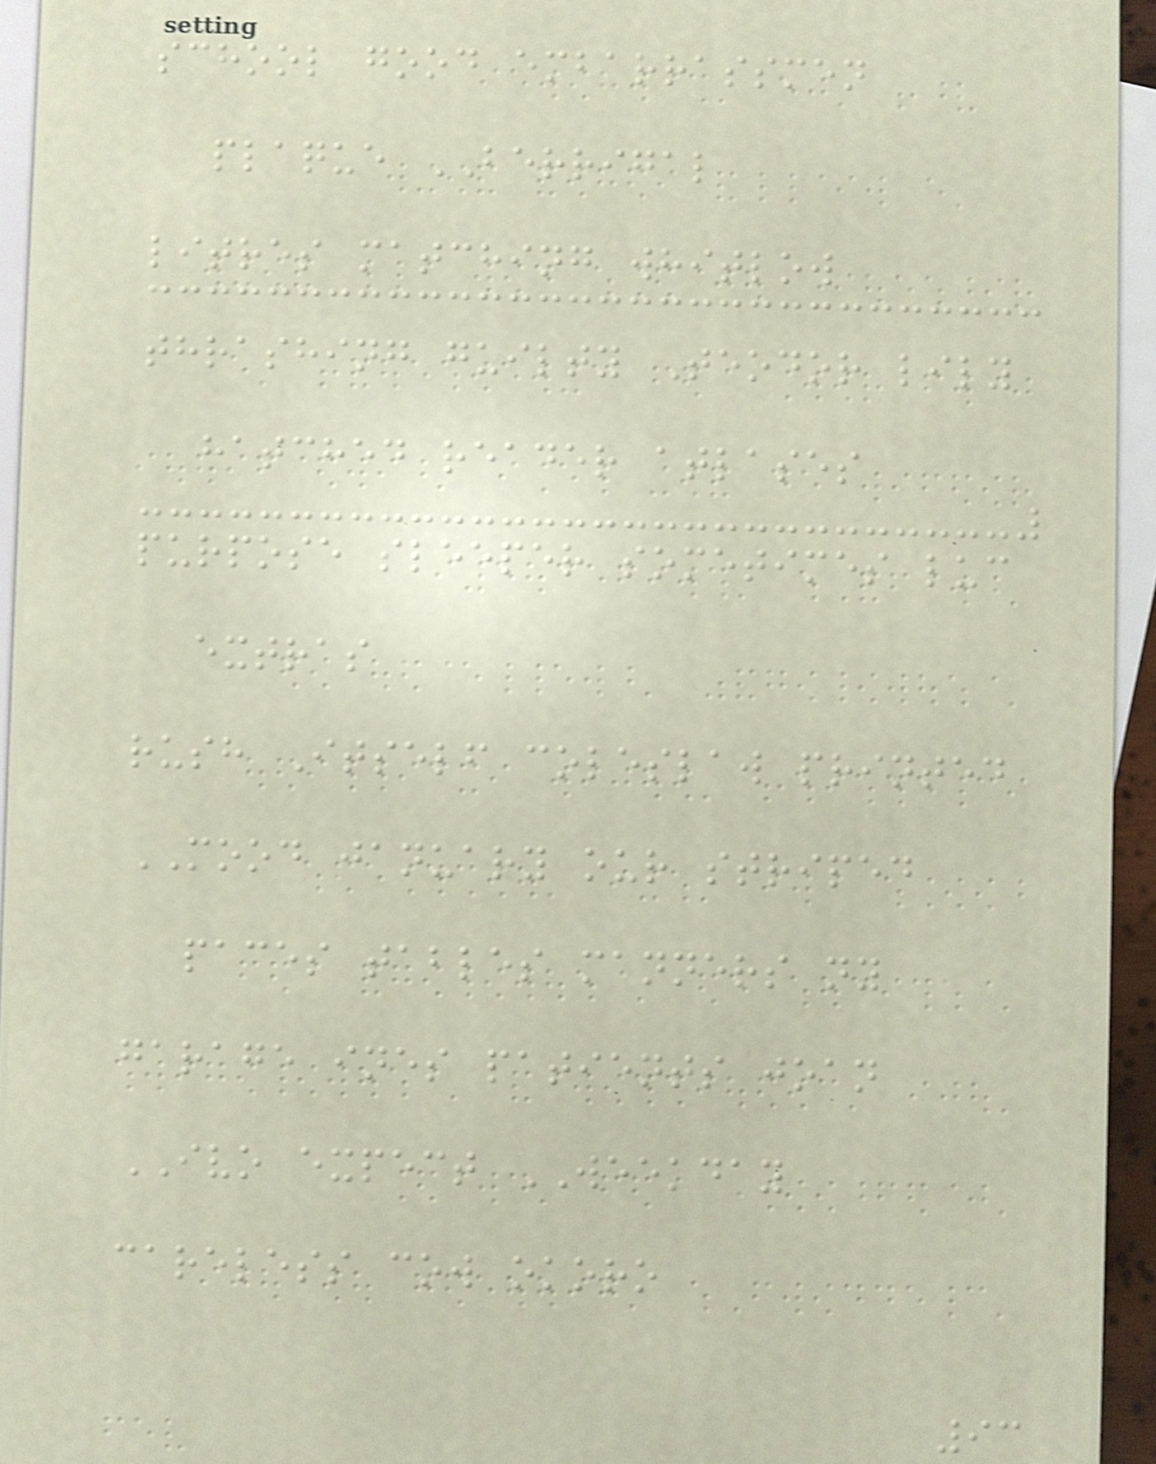school good embarrassmen
plaque BERRIGAL
litres matching whitlow
thrashing guilty Teodor lily
hatched reader atlases
purpose sleeper sometimes luc
extras
rush Itself coleslaw printed
MOOD january our striped
paces tables manners ny
garage ines patients joan
IVO expect WEEKDAY
careless cow okoro
93
